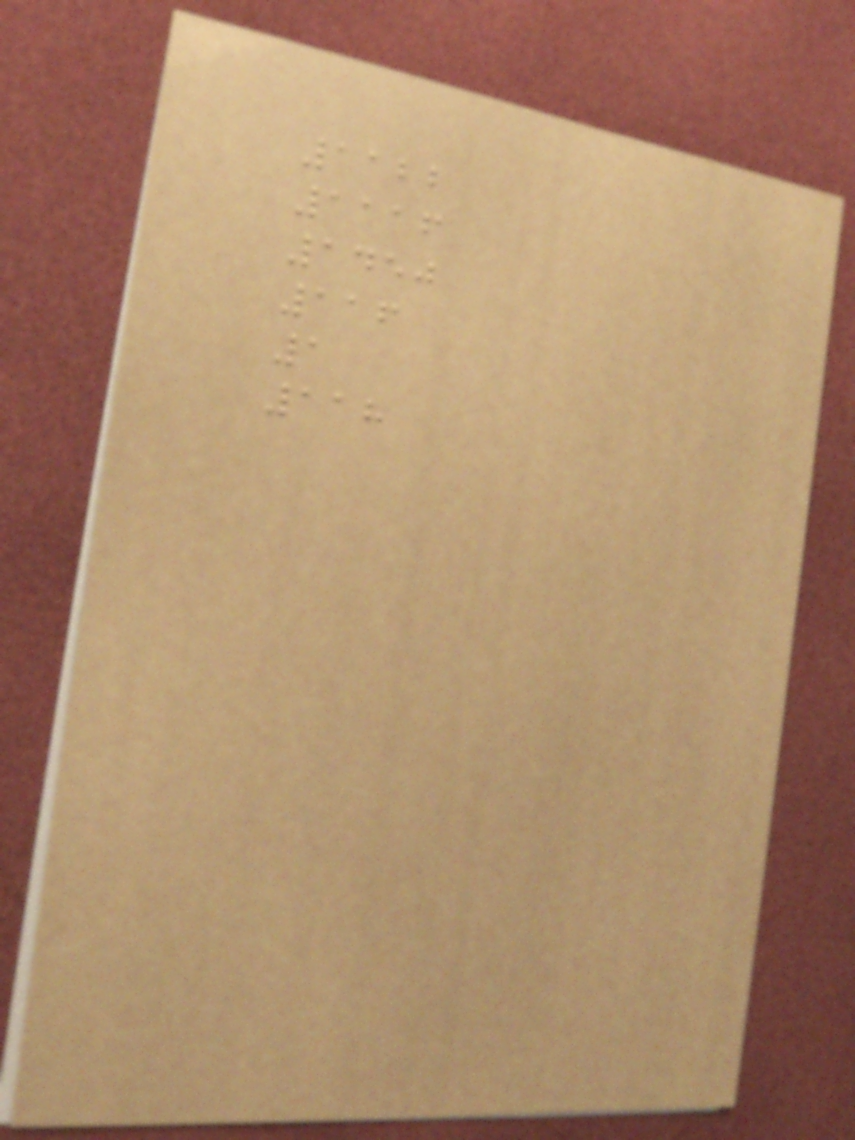1122
1116
1450
116
1
118
